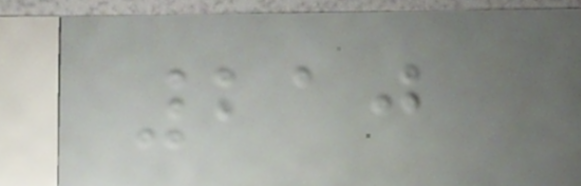210
